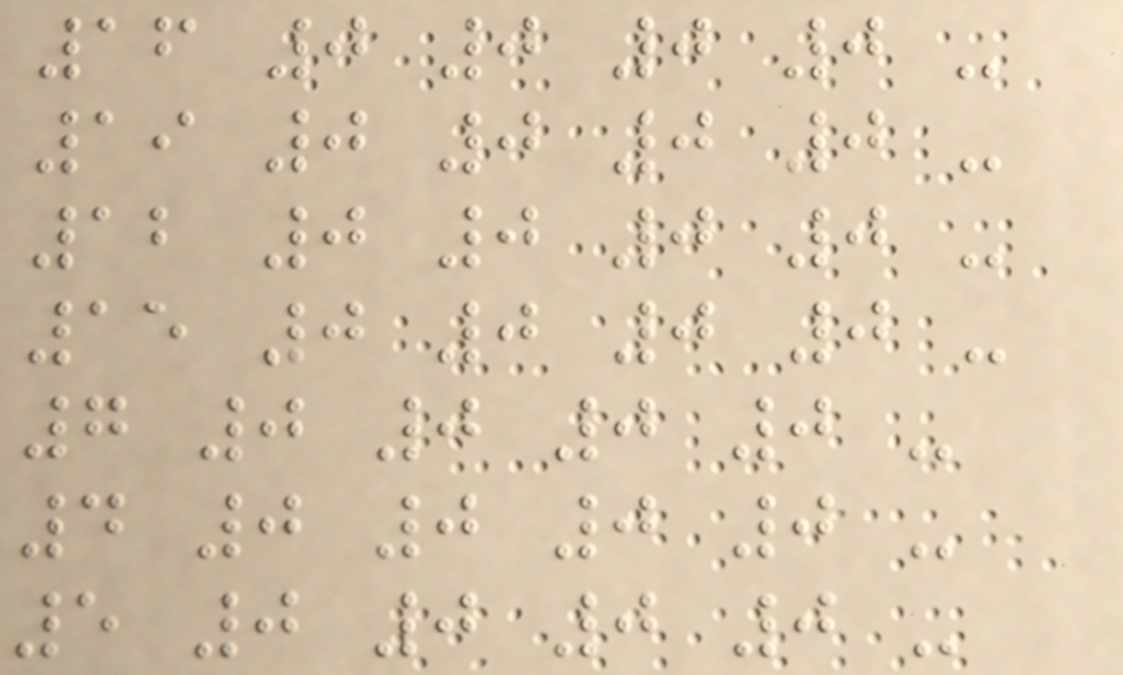16 0 0 0 0 -
19 0 0 0 0 -
12 0 0 0 0 -
15 0 0 0 0 -
7 0 0 0 0 -
4 0 0 0 0 -
5 0 0 0 0 -
